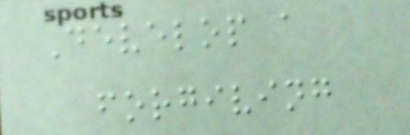Develop a
forgiving
